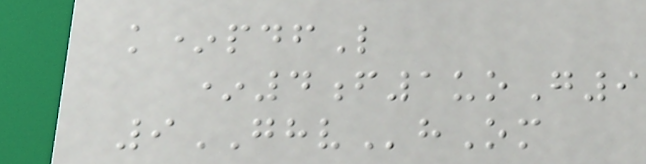k*pdfL
*4f1uoG9
9GHVhOm
